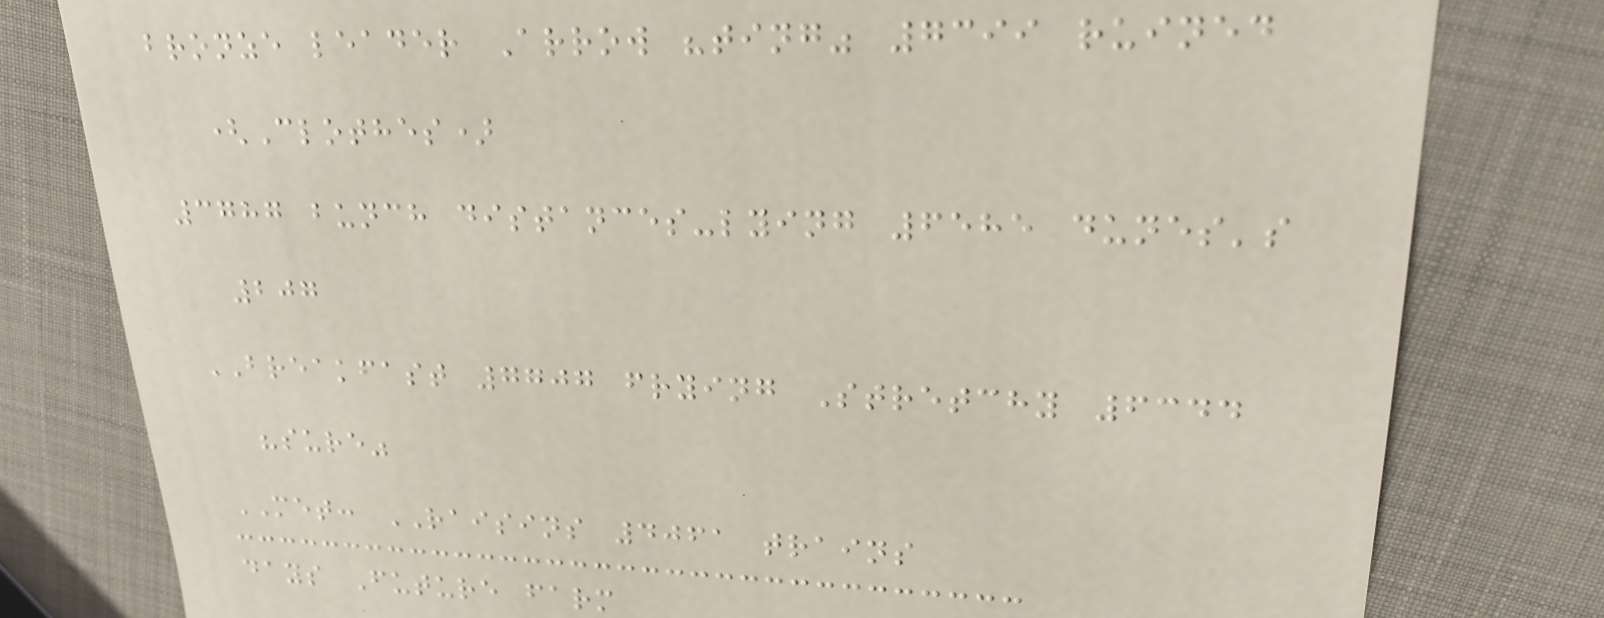bronze leader Arrow "ting" 7399 ruined
(Clothes)
3787 bunch distances-lying 6585 dunes's
207
BREAKFAST 7707 frying Stretchy 6344
"sure"
MET: RAISINS 4061 trains
days Future farm
